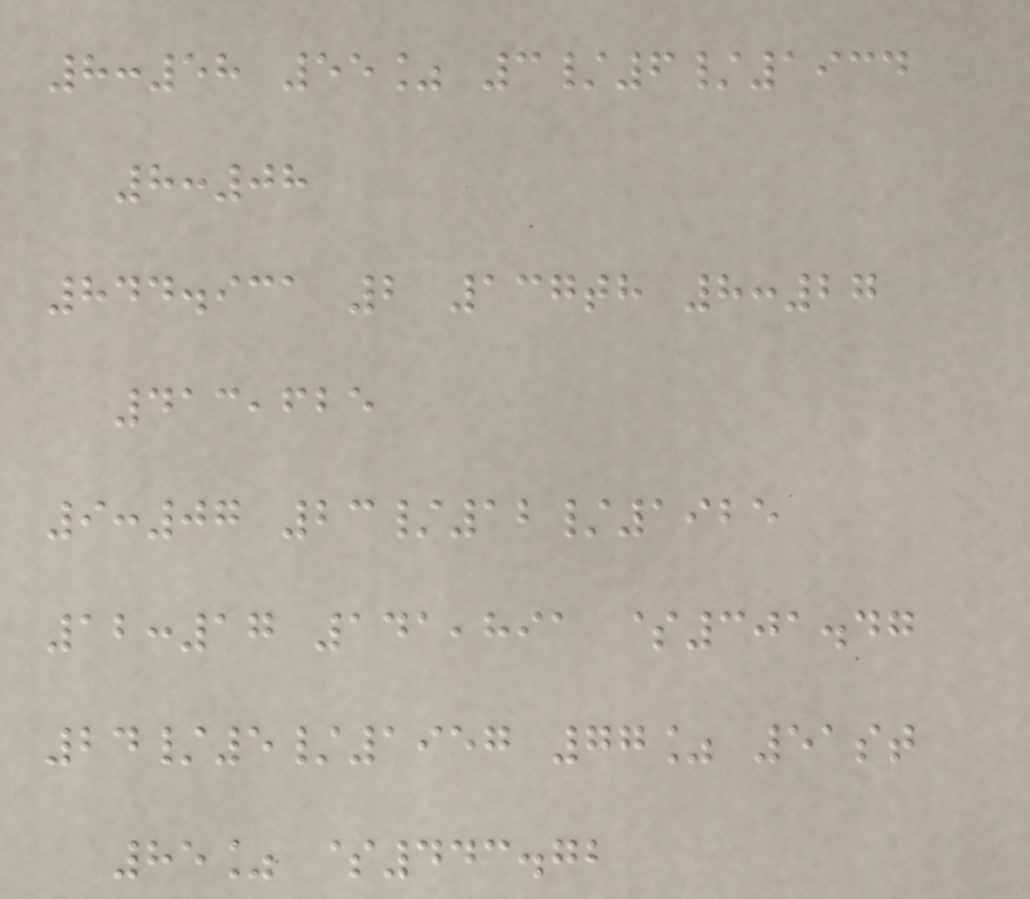8:58 55% 3/6/1934
8:08
844.931 2 137th 8:27
413,625
9:07 23/12/1925
12:17 141,891 $301.47
24/5/1957 77% 51st
85% $443.72
